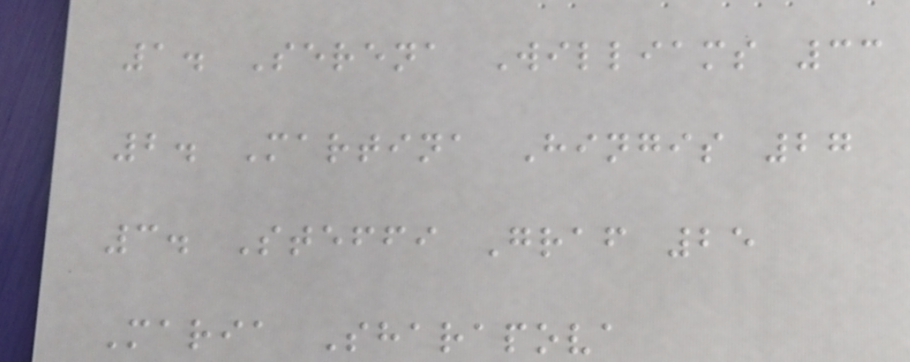1. Serena Williams 33
2. Martina Hingis 27
3. Steffi Graf 25
Maria Sharapova
